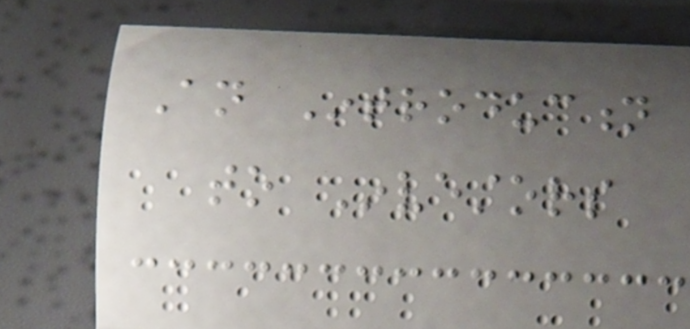An Introduction
to Investors
